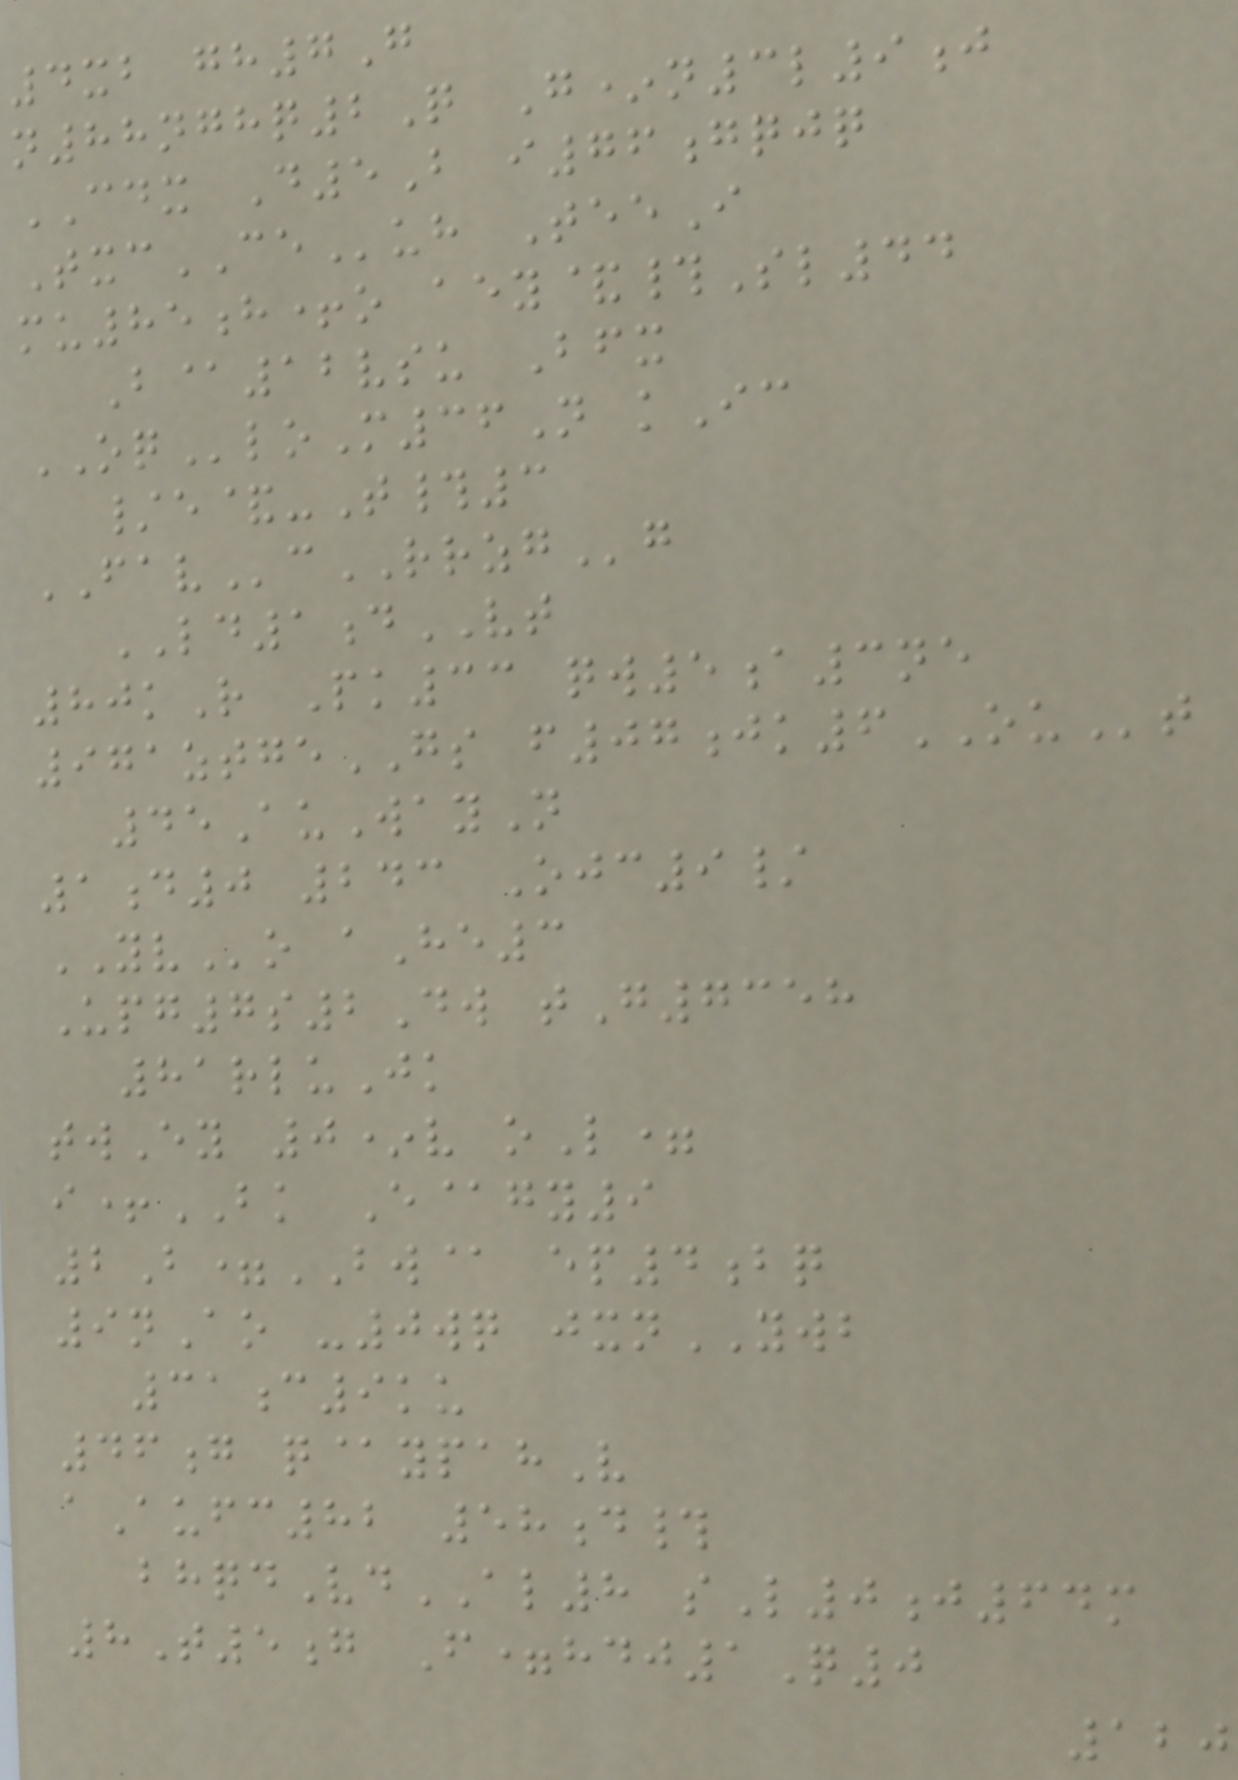4xb gh7G
n88nghq2Q G*n3l9j
CDX D5B i76gqjq
TxcCEuh TeeI
mu85h+o aey&#Sl44
B@12vsu Bfx
OQloM36N kIc
/e&-T#3
FAVcRRZGg
LD1dVT
80kR Pk33 qw5a3ne
971ztgeGS f07jk6OUt
45AuWayN
1d0 243 Ojc9/
YVo aHe3
Upg7s2Dw tG7358
81rluJk
twEy 0*v oL=
i+BK E@gy9
2B=BW@ ep4bq
9nAo -0wq jxnYWB
31c9ku
46g q@ypahV
aAufc82 58d#
bhqdVdAL8 sL0j64m
8T5g F=hdj1Q0
120
